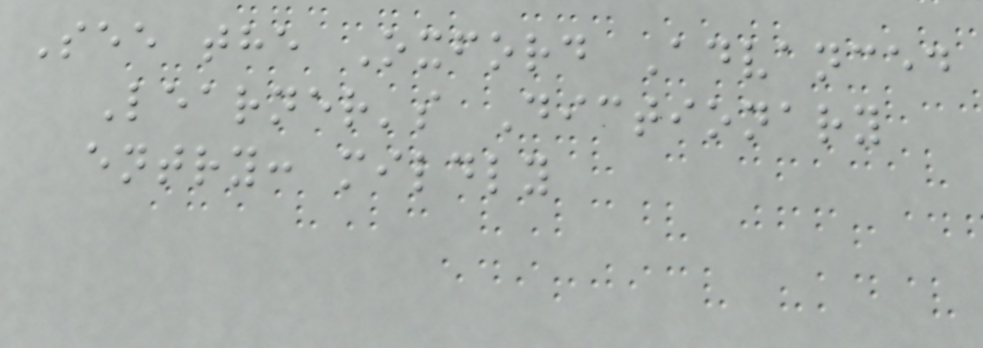See the Oxford Advanced
Learner's Dictionary
entry: mildly
